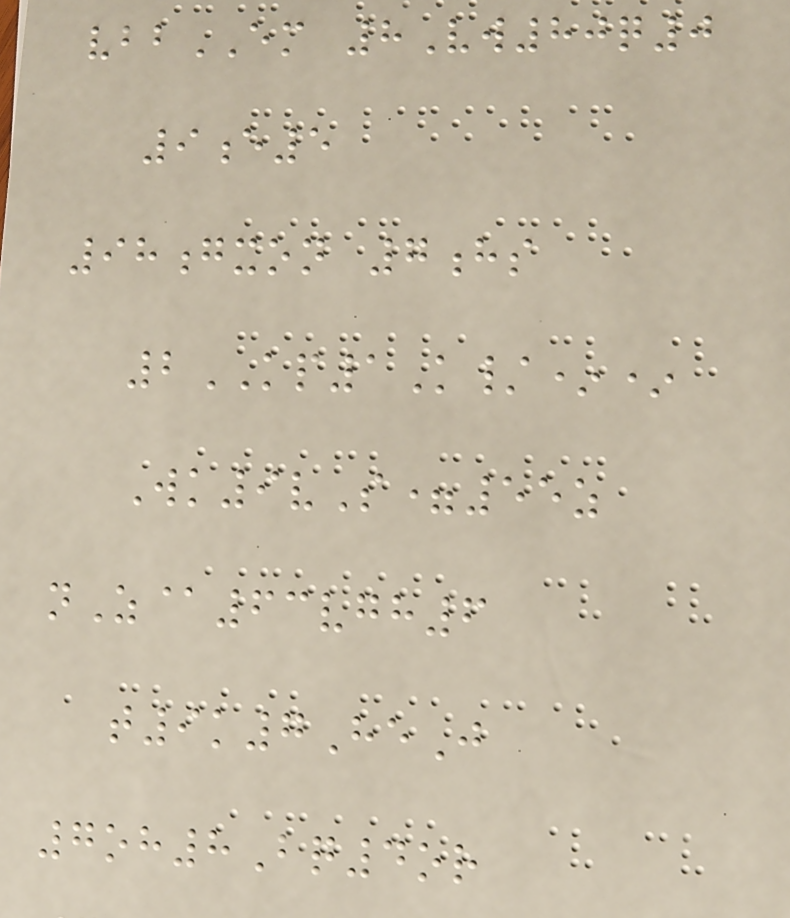vbbEM 8Vw80q0
9e5
98gxon 7hs
2KP1K/**
Wk9vS=55z
nZ@63vgh6
t9k7HeJ
7oh8Bq4or
